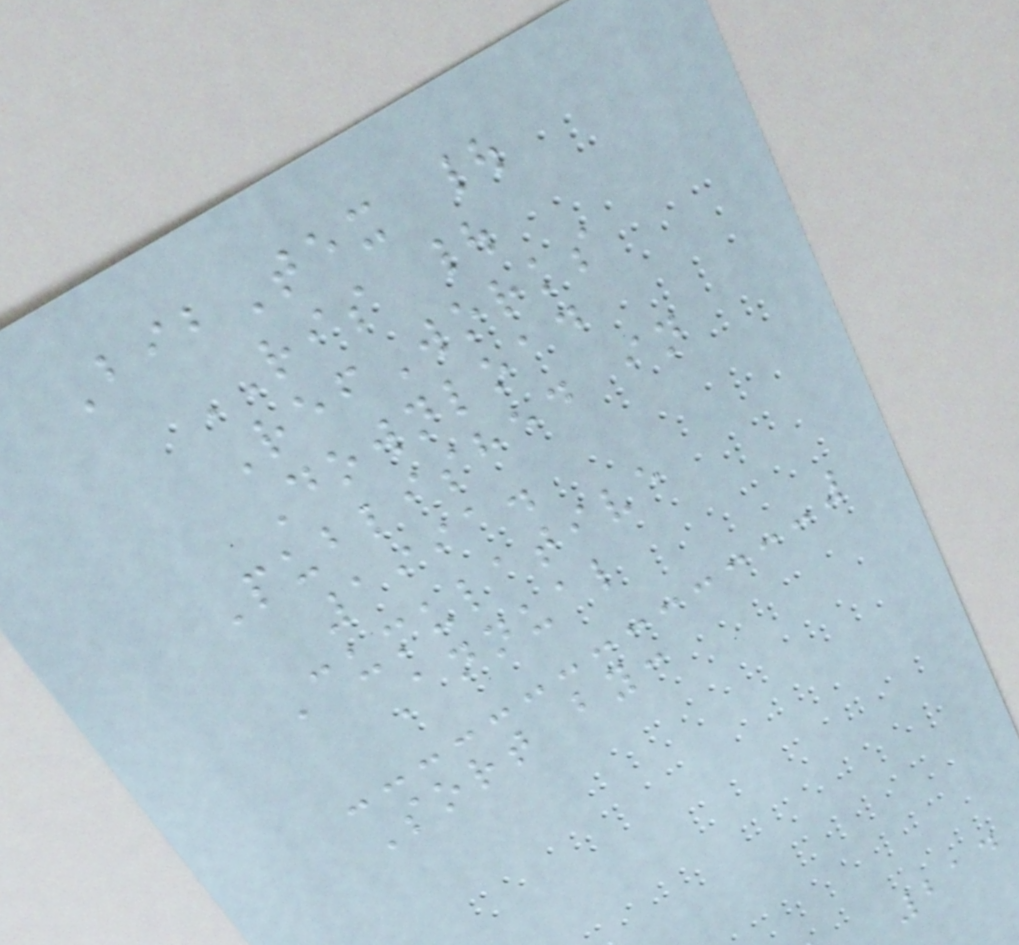BibTex |
RIS |
RefWorks
Download
Published in
1991.
Cumulative
Annual
Sort by:
214
